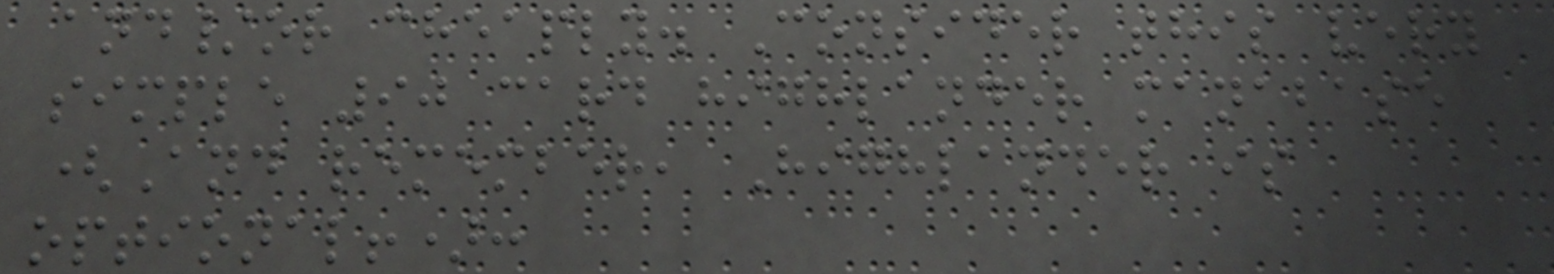and/or cheaply. Consider this very
simple 90 card highlander manabase
(And remember, Highlander is
optional!):
